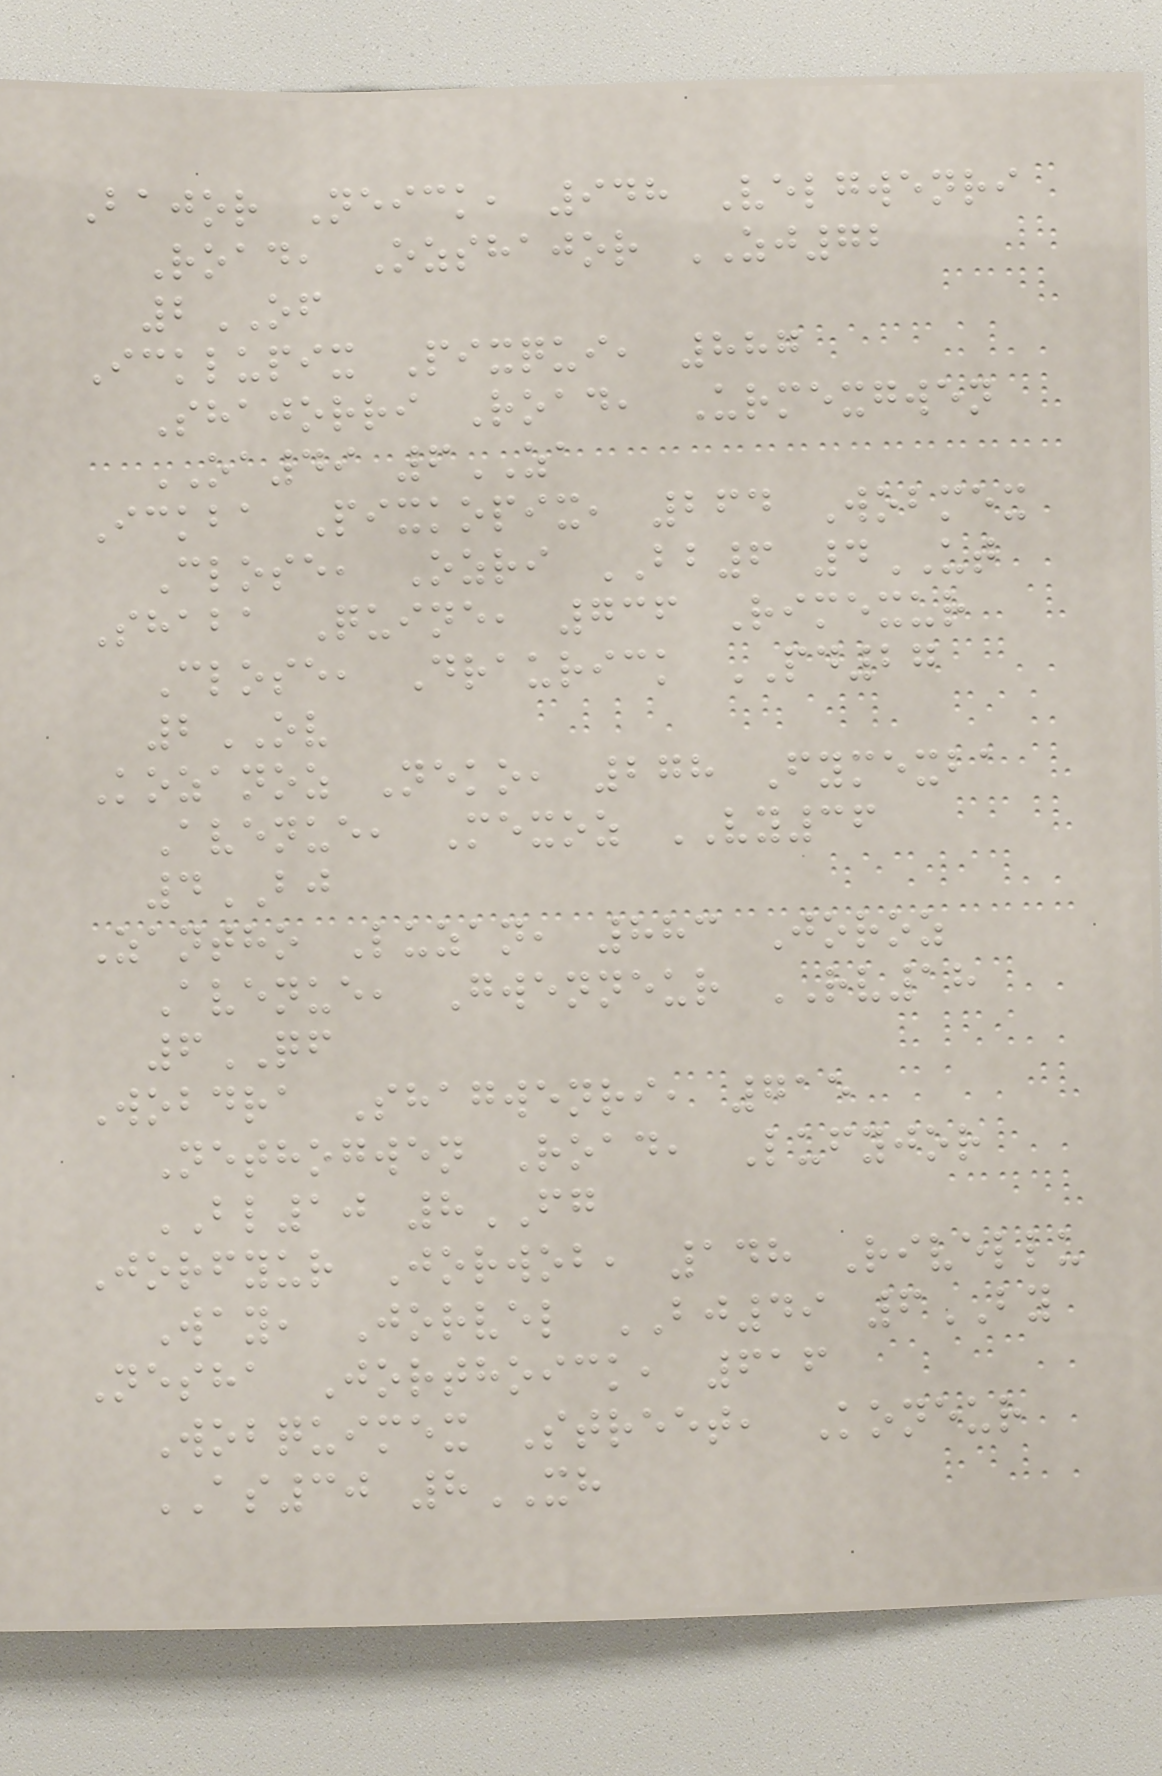Bajor Neick, 948 Velgwenri
Road, Ozshajor ZJ72
2OF
Icklupix Pixqui, 887
Shajorri Road, Urmexgwen
OA49 6ZA
Ickba Pixkopix, 264 Wobmex
Close, Ozri BB6 4UT
Shaba Quine, 736 Rimexur
Close, Draurick PD27
2OV
Kozanoz Neko, 278 Fymexba
Avenue, Mexoz VY36
4BJ
Zantho Luzan, 883 Joroz
Avenue, Gwenneur RV18
6QF
Wobdra Shagwenri, 715
Nethogwen Road, Lufyjor
BL10 8FG
Jorfyur Jorwob, 148 Rivellu
Way, Jorvel BJ49 6BY
Nesha Jorthoick, 616
Wobquimex Street, Koneur
AS30 8XH
